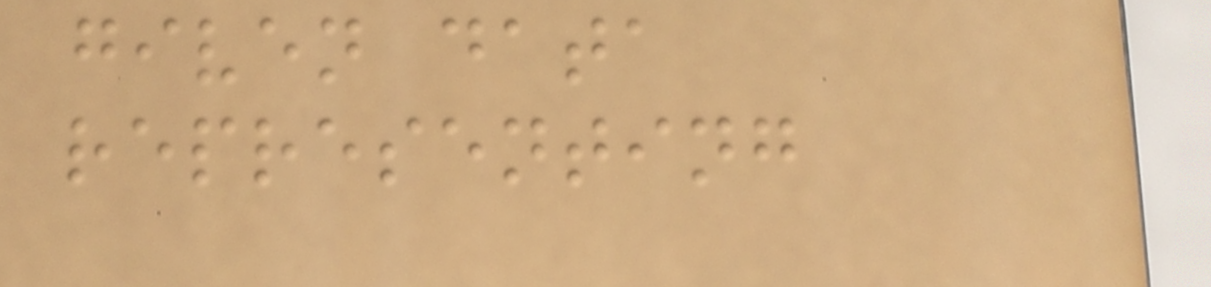given data
representing
